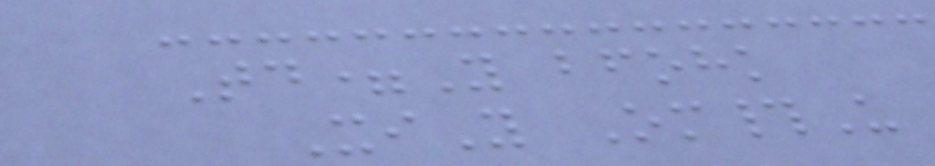Td=Y bfohk
XiY Om#U
